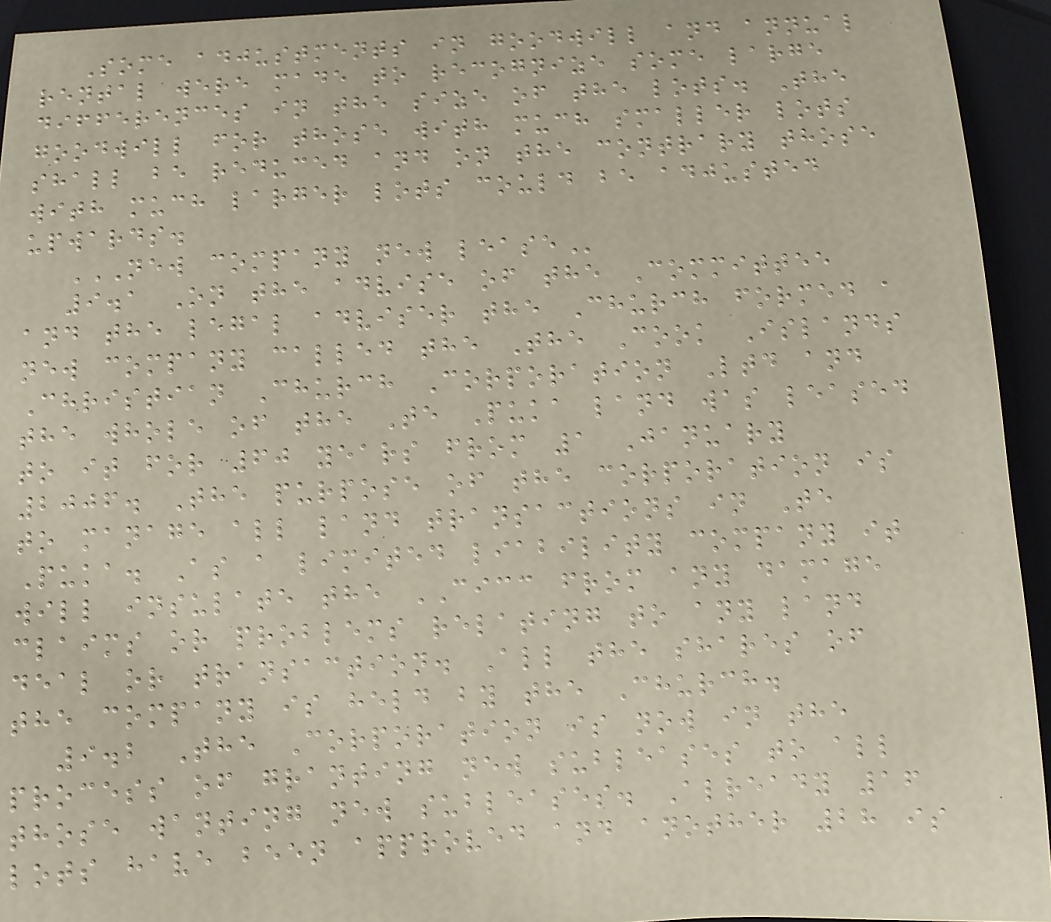Some adjustments in goodwill and annual
rental were made to recognize some large
differences in the size of the lots. The
goodwill for those with much smaller lots
shall be reduced and on the contrary those
with much larger lots could be adjusted
upwards.
NEW COMPANY NEW LEASE
9.1 On the advise of the Committee
and the legal adviser the Church formed a
new company called the The Cook Islands
Christian Church Corporation Ltd and
the whole of the Te Puka land was leased
to it for 60 years from 1 January
2006. The purpose of the corporation is
to manage all land transactions in Te
Puka. As a limited liability company it
will insulate the CICC from any damage
claims or problems relating to any land
deal or transaction. All the shares of
the company is held by the Church.
9.2 The Corporation is now in the
process of granting new subleases to all
those wanting new subleases. Already 16
lots have been approved and another 28 is
